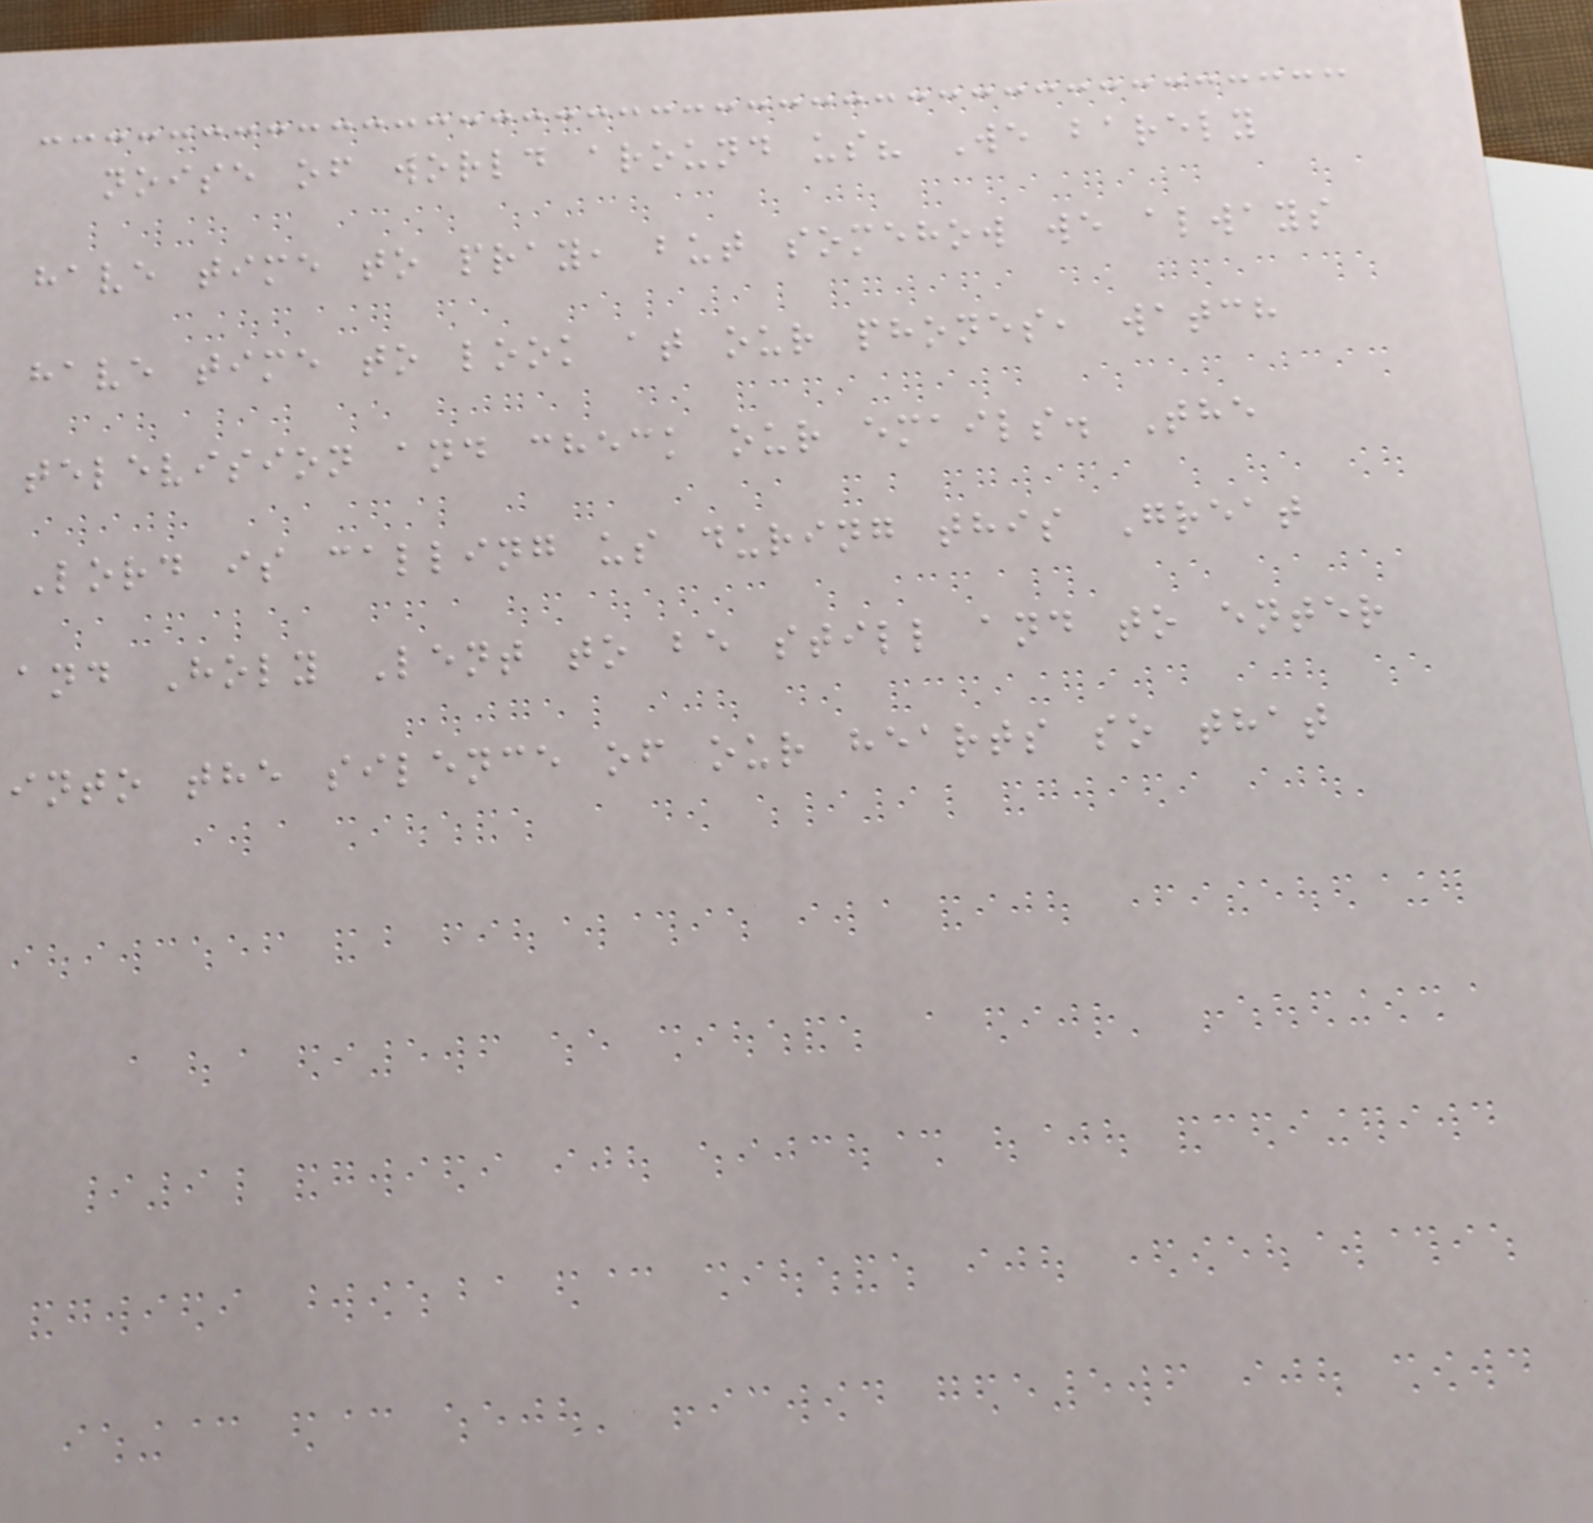noise of world around us? We barely
have time to pray, but somehow we always
have time to look at our phones, watch
television and check our emails. The
Lord is calling us during this Great
and Holy Lent to be still and to enter
into the silence of our hearts so that
